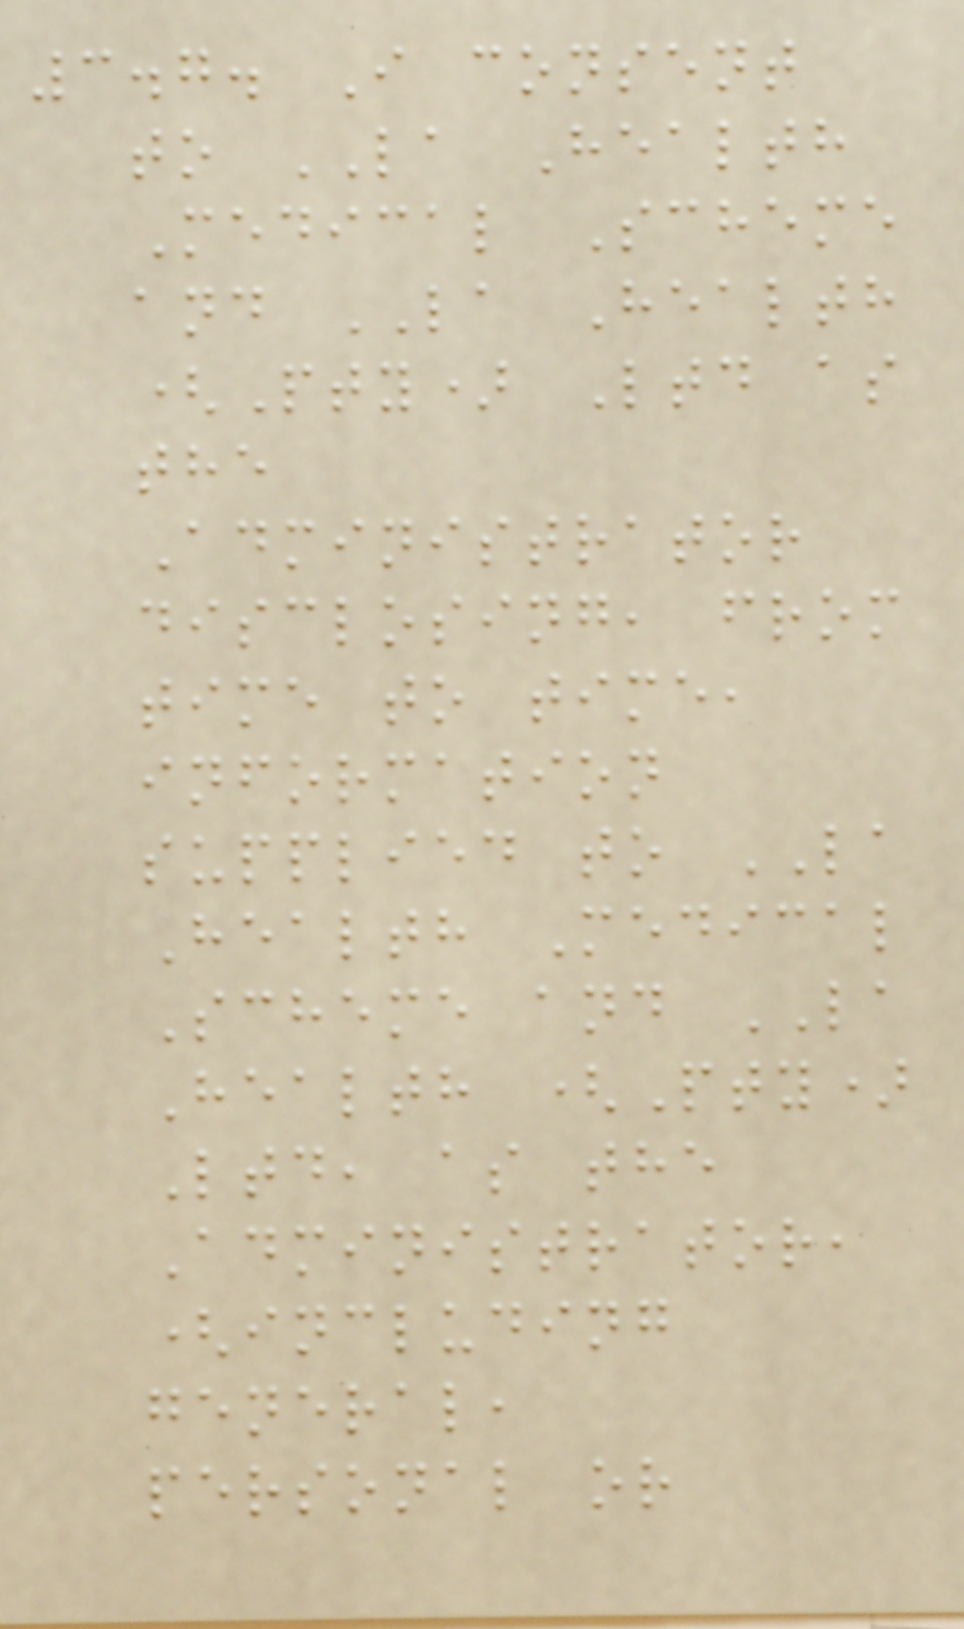3.7. I consent
to LA Health
Medical Scheme
and LA Health
(Pty) Ltd as
the
Administrator
disclosing, from
time to time,
information
supplied to LA
Health Medical
Scheme and LA
Health (Pty)
Ltd, as the
Administrator,
(including
general,
personal or
